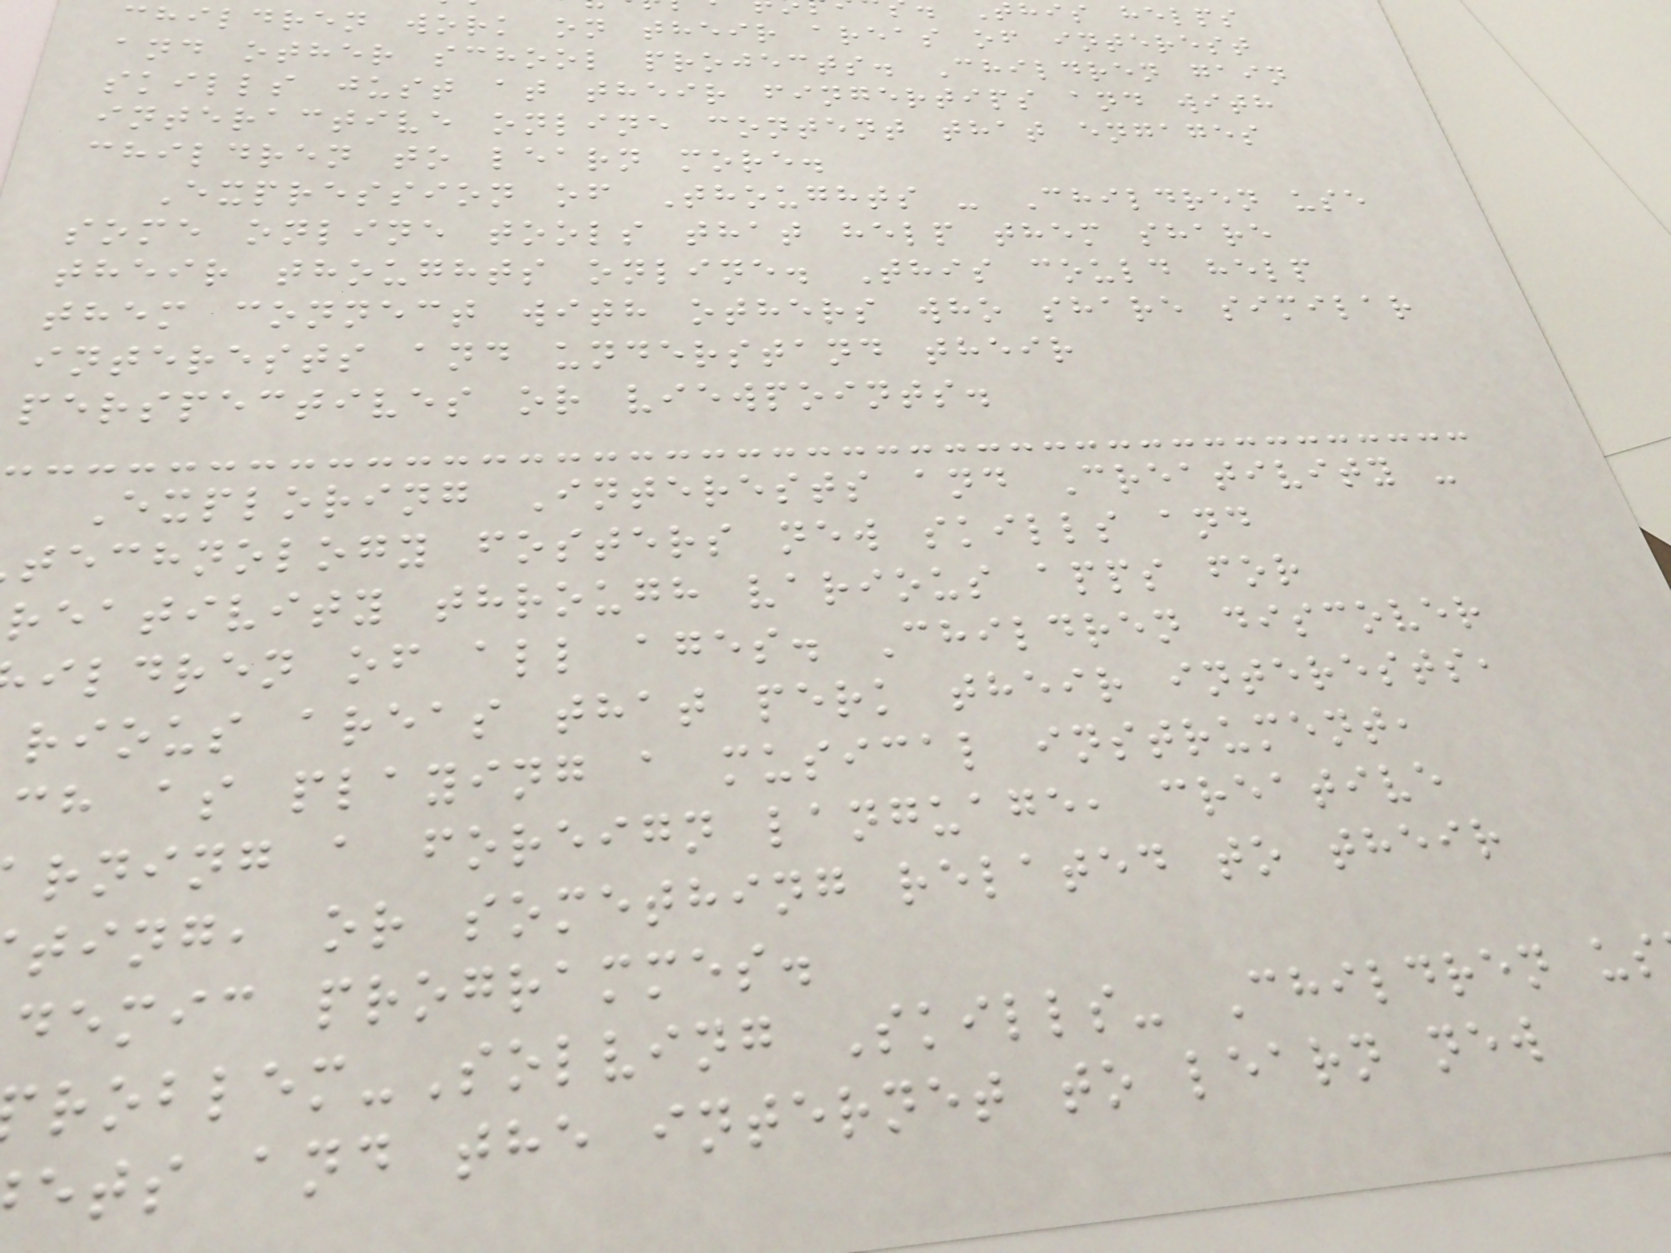this helps
children work on their areas of interest
and other school projects. Children gain
skills just at their fingertips and with
interactive online content that engages
children to learn more.
Expression of Thoughts - Children use
some online tools that help them share
their thoughts online. This could help
them connect with others who share similar
interests and understand their
perspectives or viewpoints.
Exploring Interests and Creativity -
technology fosters new skills and
reativity through various apps for
ildren of all ages. Children discover
rious areas that perk their interests,
ch as playing a musical instrument,
rning a foreign language, creative
ting, or something related to their
demic programmes.
roblem-Solving Skills- Children us
ets and the internet to learn new
